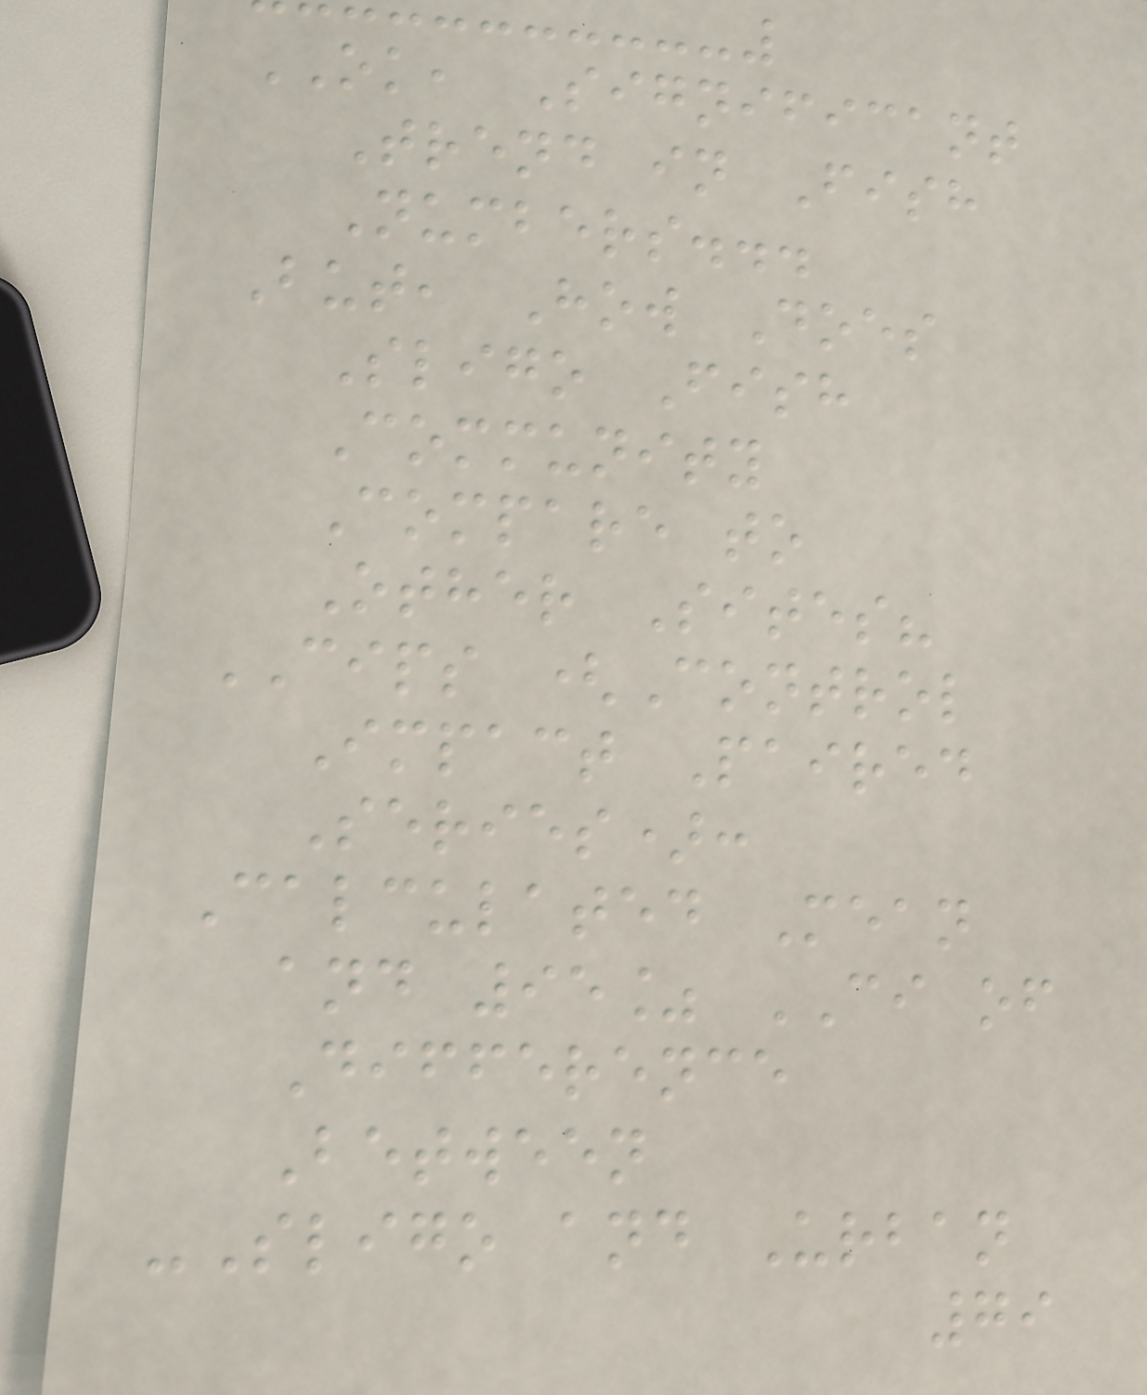OK, Significant
Trend in Fish
Numbers...
But, How Does
Sligo Fish
Community
Compare to
Other Sites?
CIPS (Control
Impact Paired
Series):
Calculated Mean
and 95% CI of
Difference
Between
-Sligo and Urban
79
